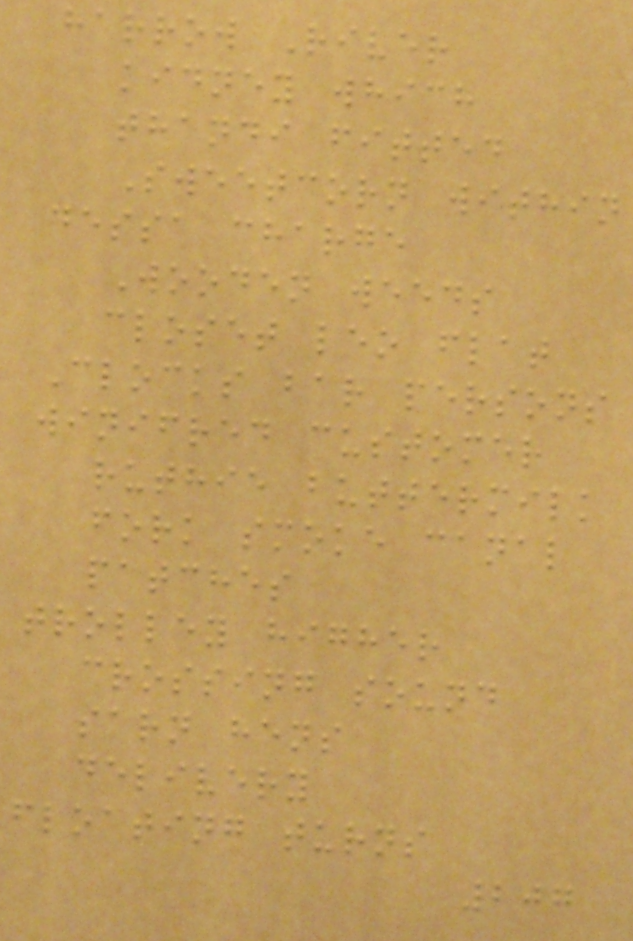harrow River
kidney which
thandi fitted
Sweetcorn within
dessa charge
Wooden weeds
closet leo flat
Clocks bar persons
winifred customer
ruthie buttermilk
fork smoke canal
patches
trolley higher
crossing sound
sarn hens
delivery
floating turns
207
